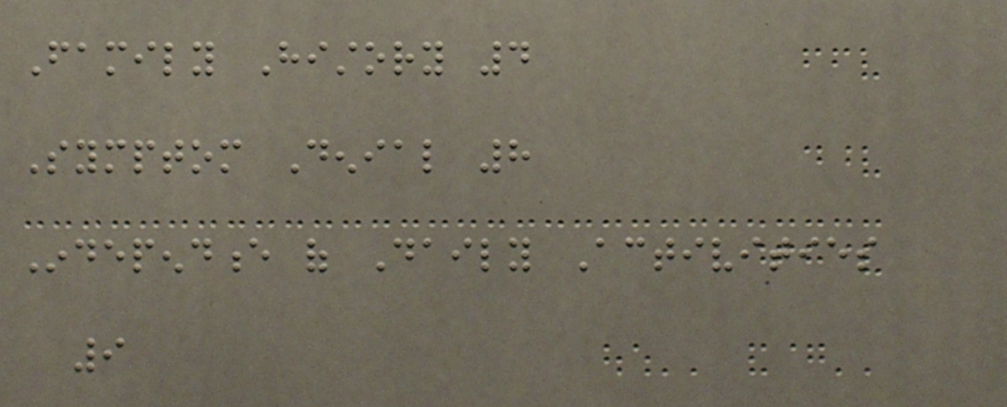Family History 4
Symptom Denial 8
Independence of Daily Activities
9
